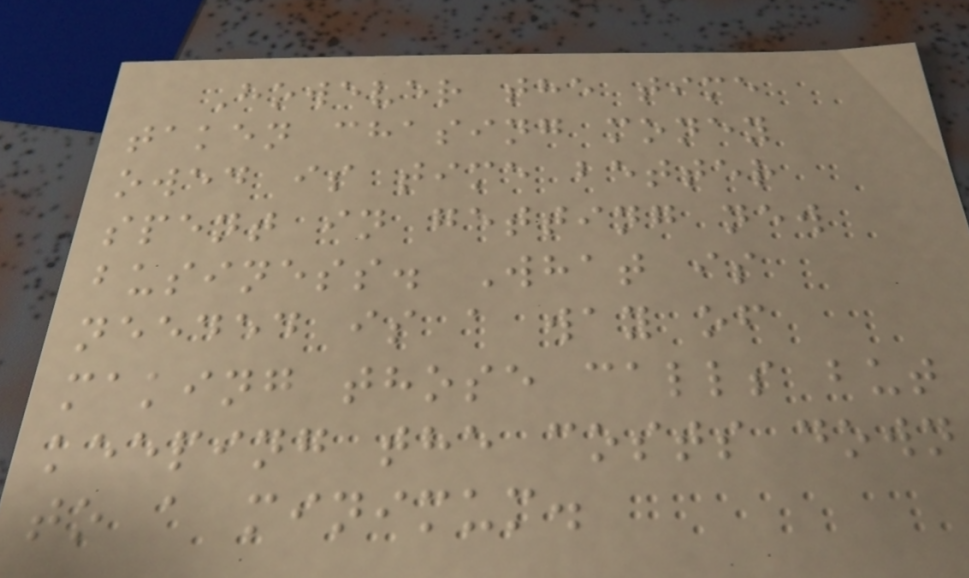However the time
taken chasing money
owed is time better
spent in getting new
business. What is
needed is a way of
making those calls but
keeping the costs down
to a minimum.
